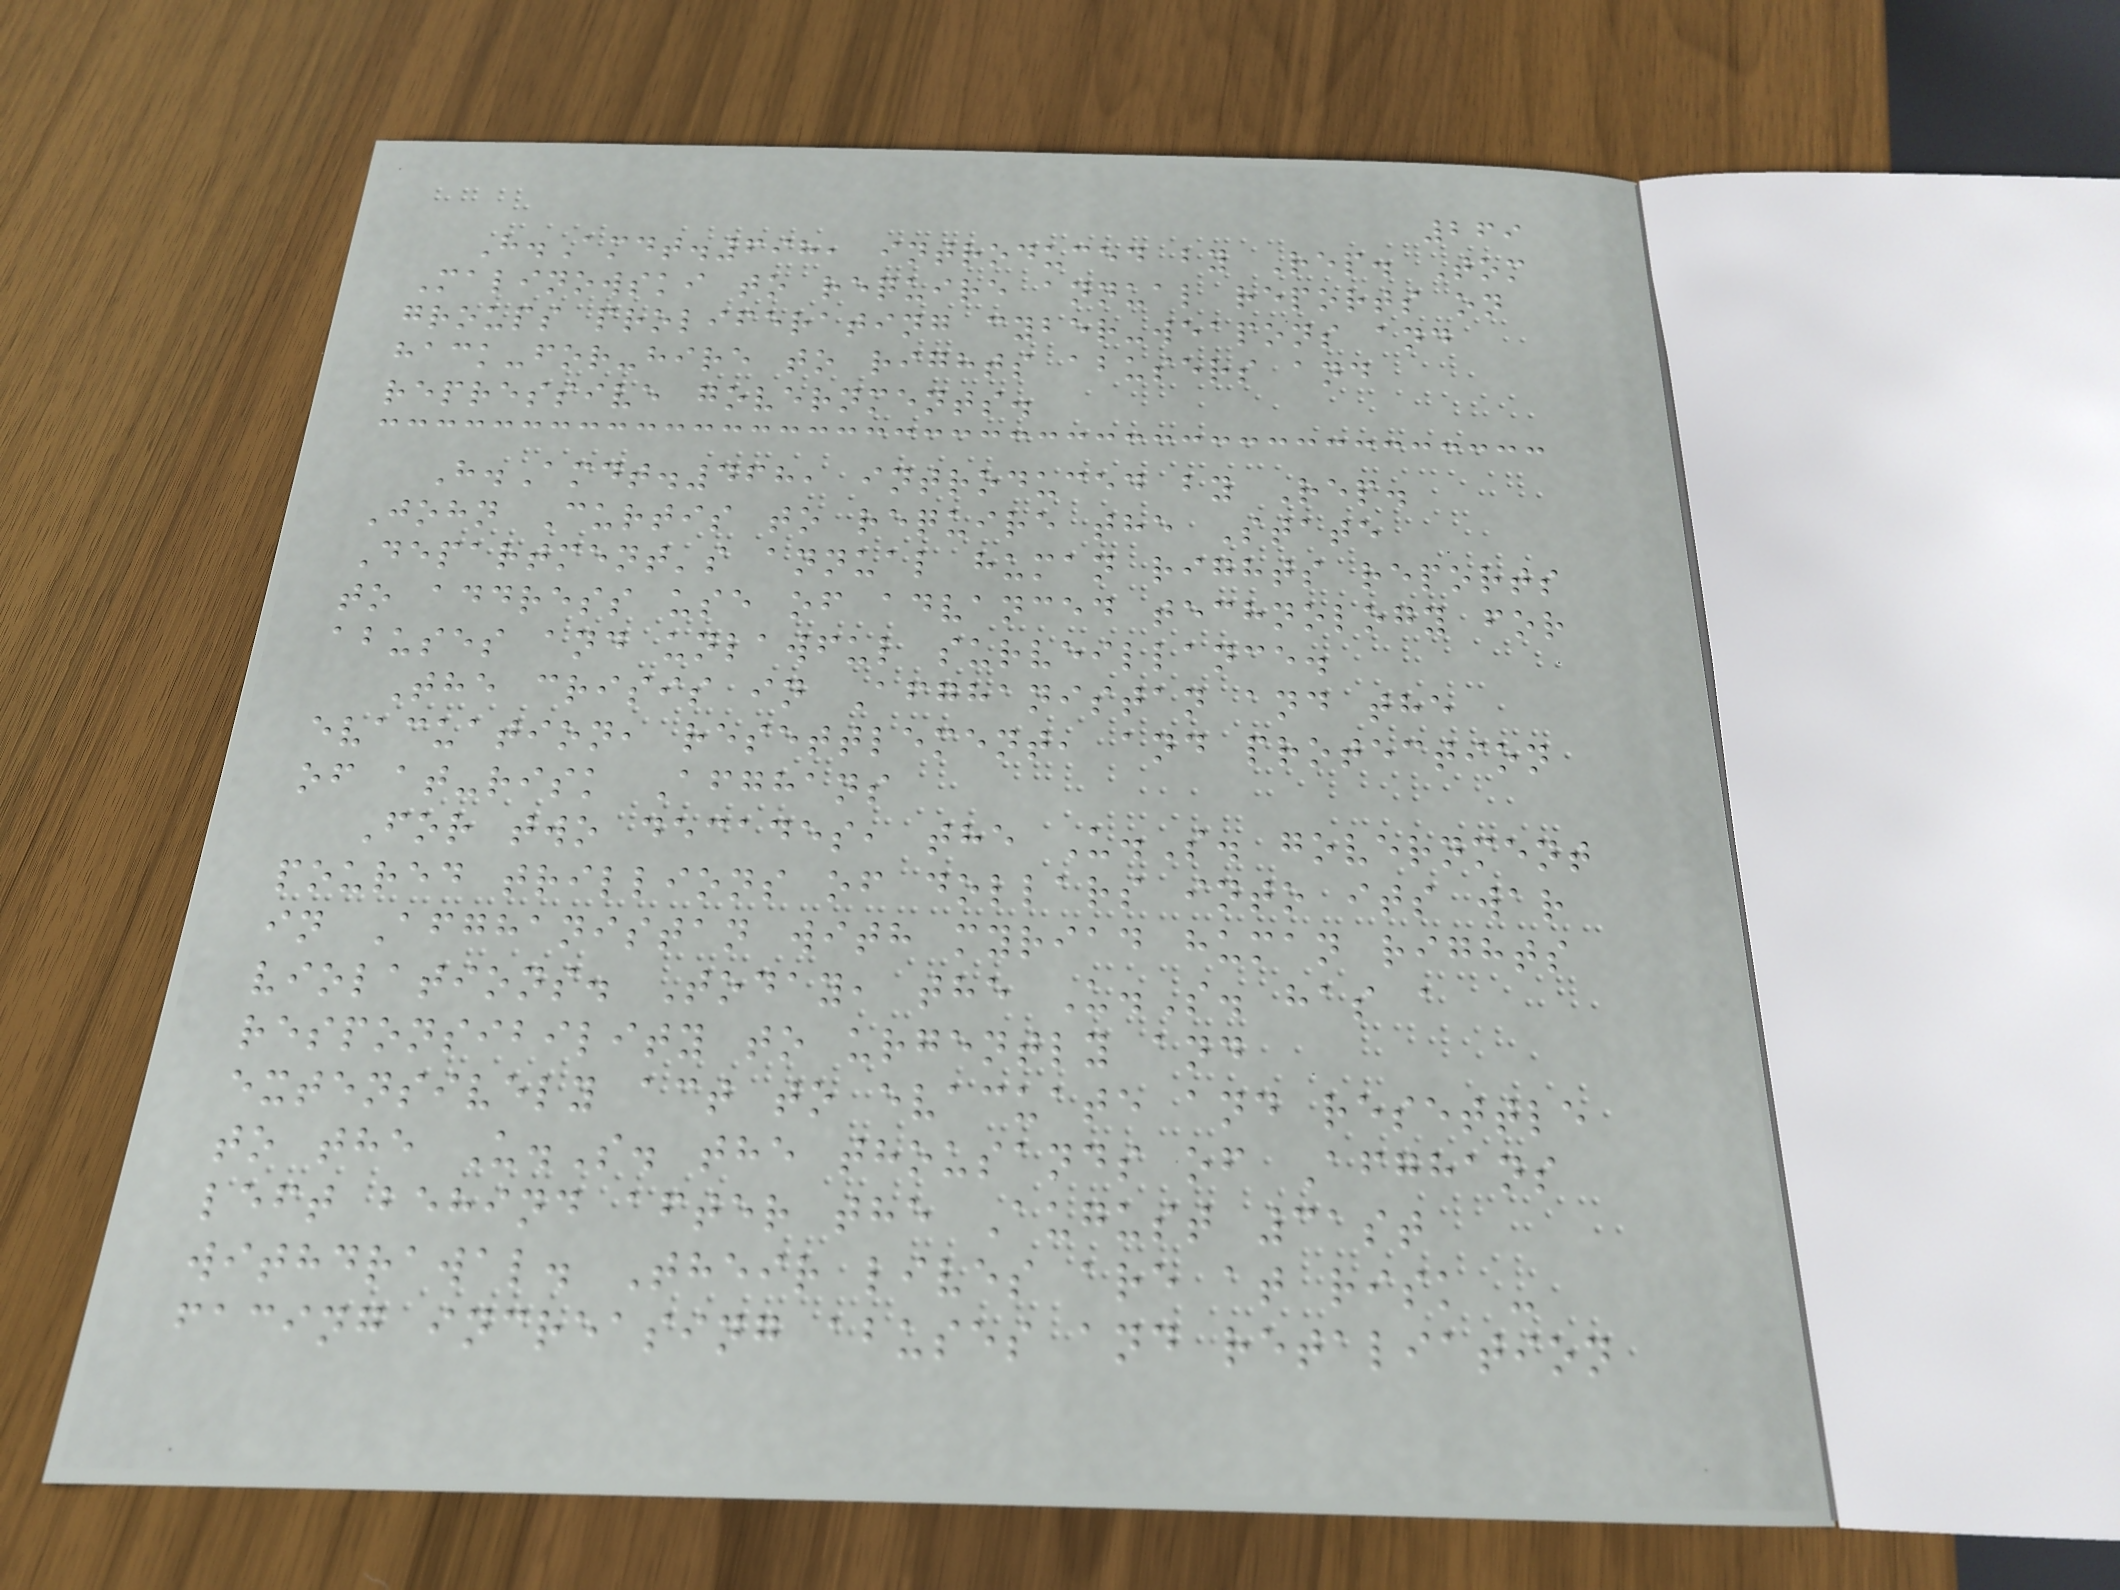269
H.Amdt.698, introduced by Rep. Tom
Malinowski to require annual reports on
groups proliferating cyber-weapons and
hack-for-hire to rights abusers and
repressive governments.
H.Amdt.468, introduced by Rep.
John Curtis to require the State
Department's annual human rights reports
to address use of advanced technology for
abuses and unlawful surveillance.
The crisis in Afghanistan and the
evacuation, resettlement, and protection
of at-risk Afghans
For two decades, the U.S. government
poured trillions of dollars into its war
in Afghanistan with myriad human rights
violations. Today, the U.S. has a
responsibility to urgently and
extensively act to evacuate and resettle
to the U.S. the thousands of Afghans
left behind after the August 31st
withdrawal. Their lives are at risk -
facing increasing abuses and retaliation
